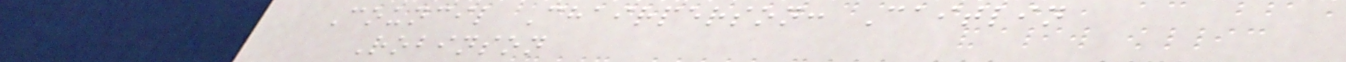Council Chairperson: Caitlin
Robinson
